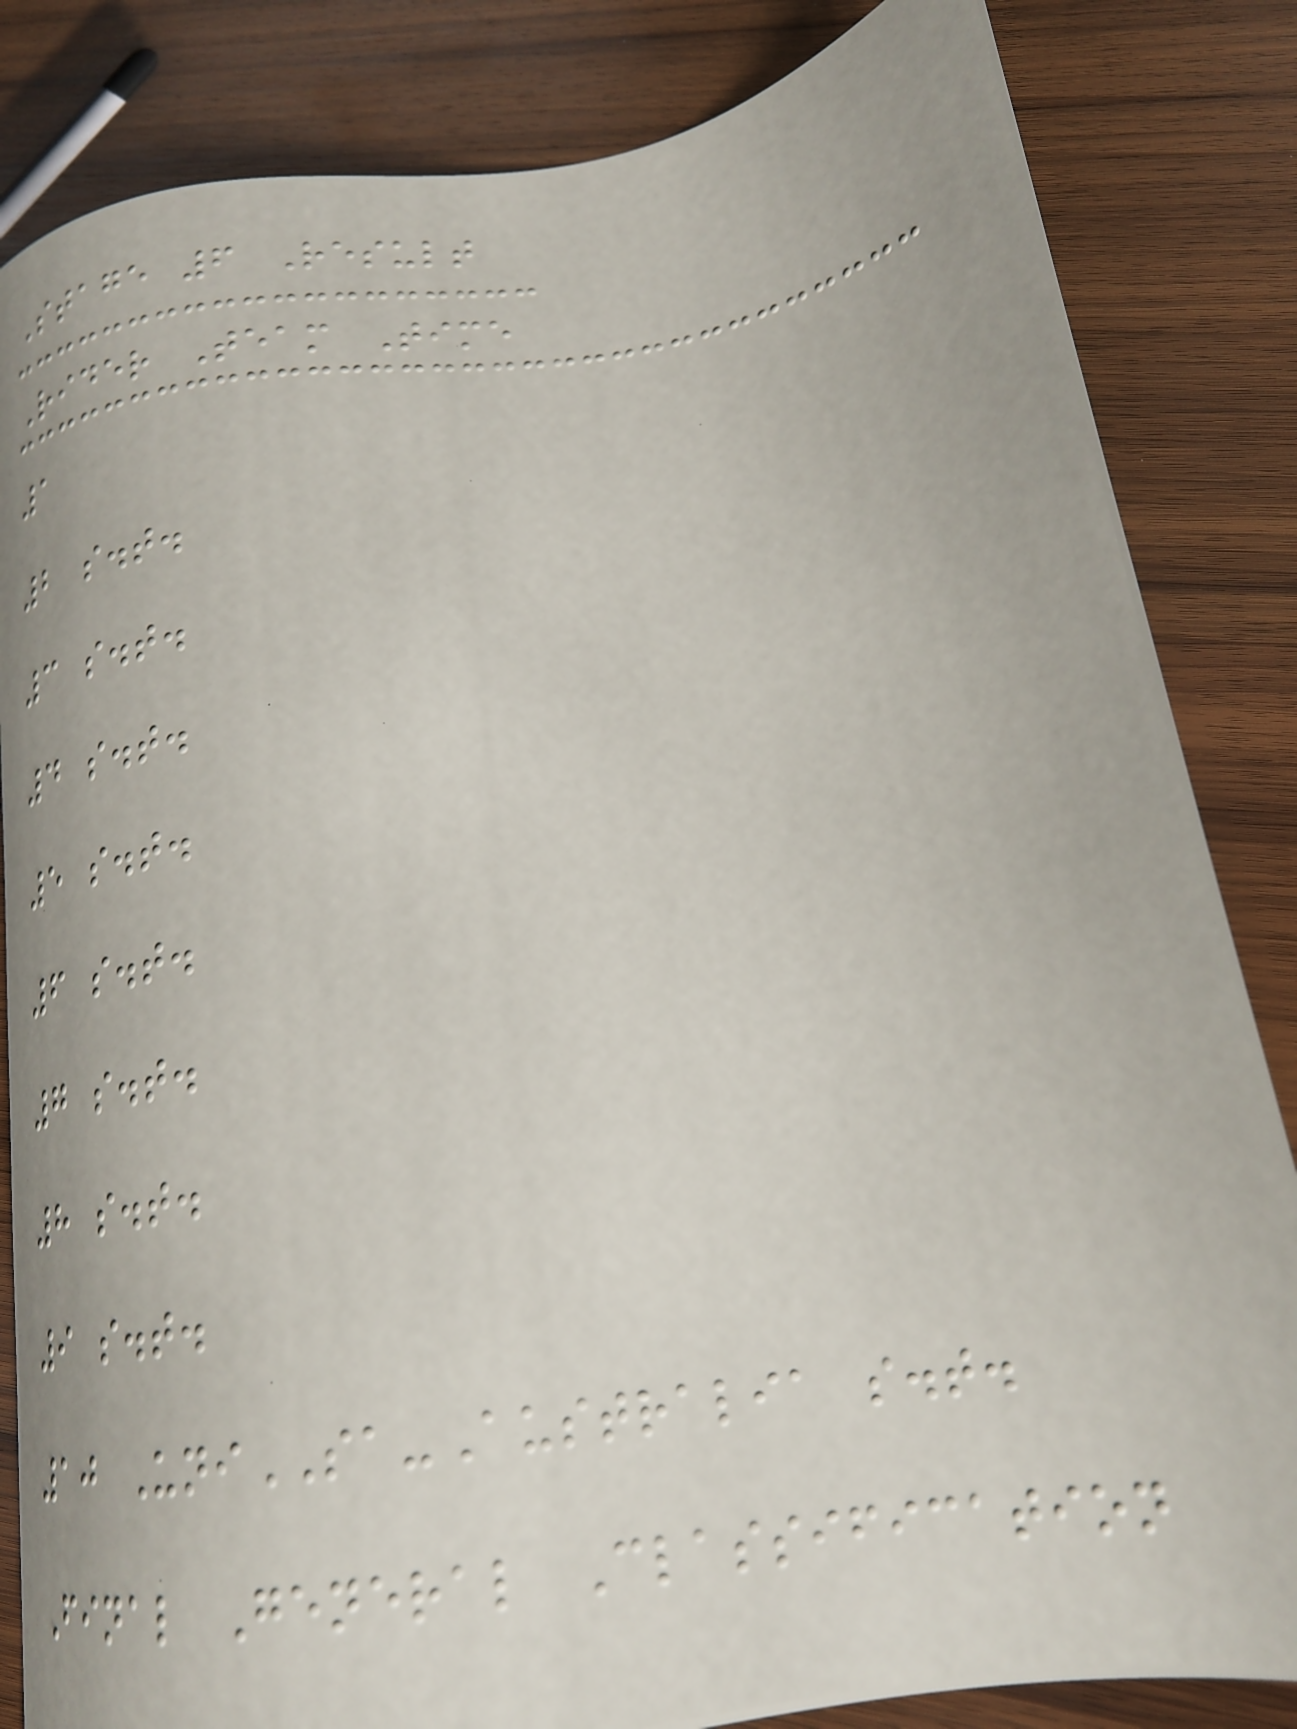Stage 6 Result
Rider Team Time
1
2 s.t.
3 s.t.
4 s.t.
5 s.t.
6 s.t.
7 s.t.
8 s.t.
9 s.t.
10 UniSA-Australia s.t.
Final General Classification
